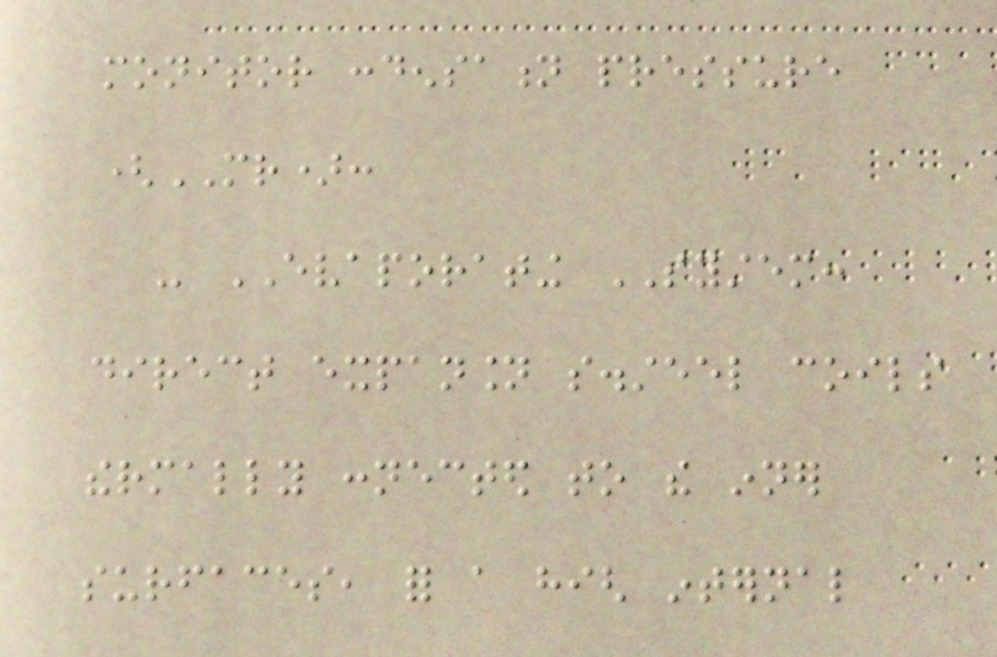monitor condensation pressure
(MR):
- EVAPORATING SYSTEM:
direct expansion s.steel coils
thermally connected to the inner
surfaces, for a high internal
